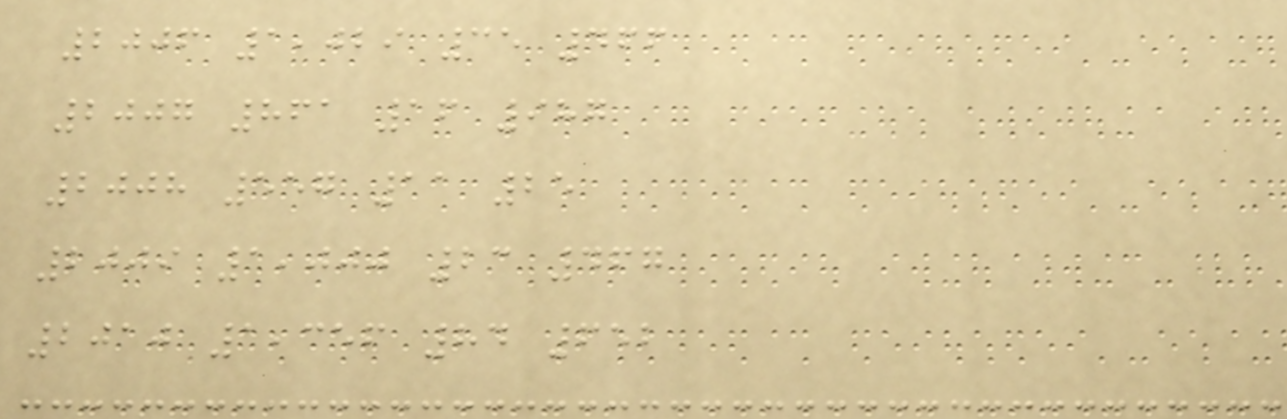2006 1,029 35 466
2007 861 16 987
2008 557 11 25
2009 1,000 23 467
2010 1,356 84 652
